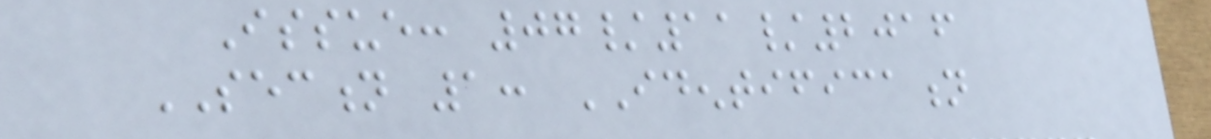Issue: 07/11/2016
SECTION 1: IDENTIFICATION
